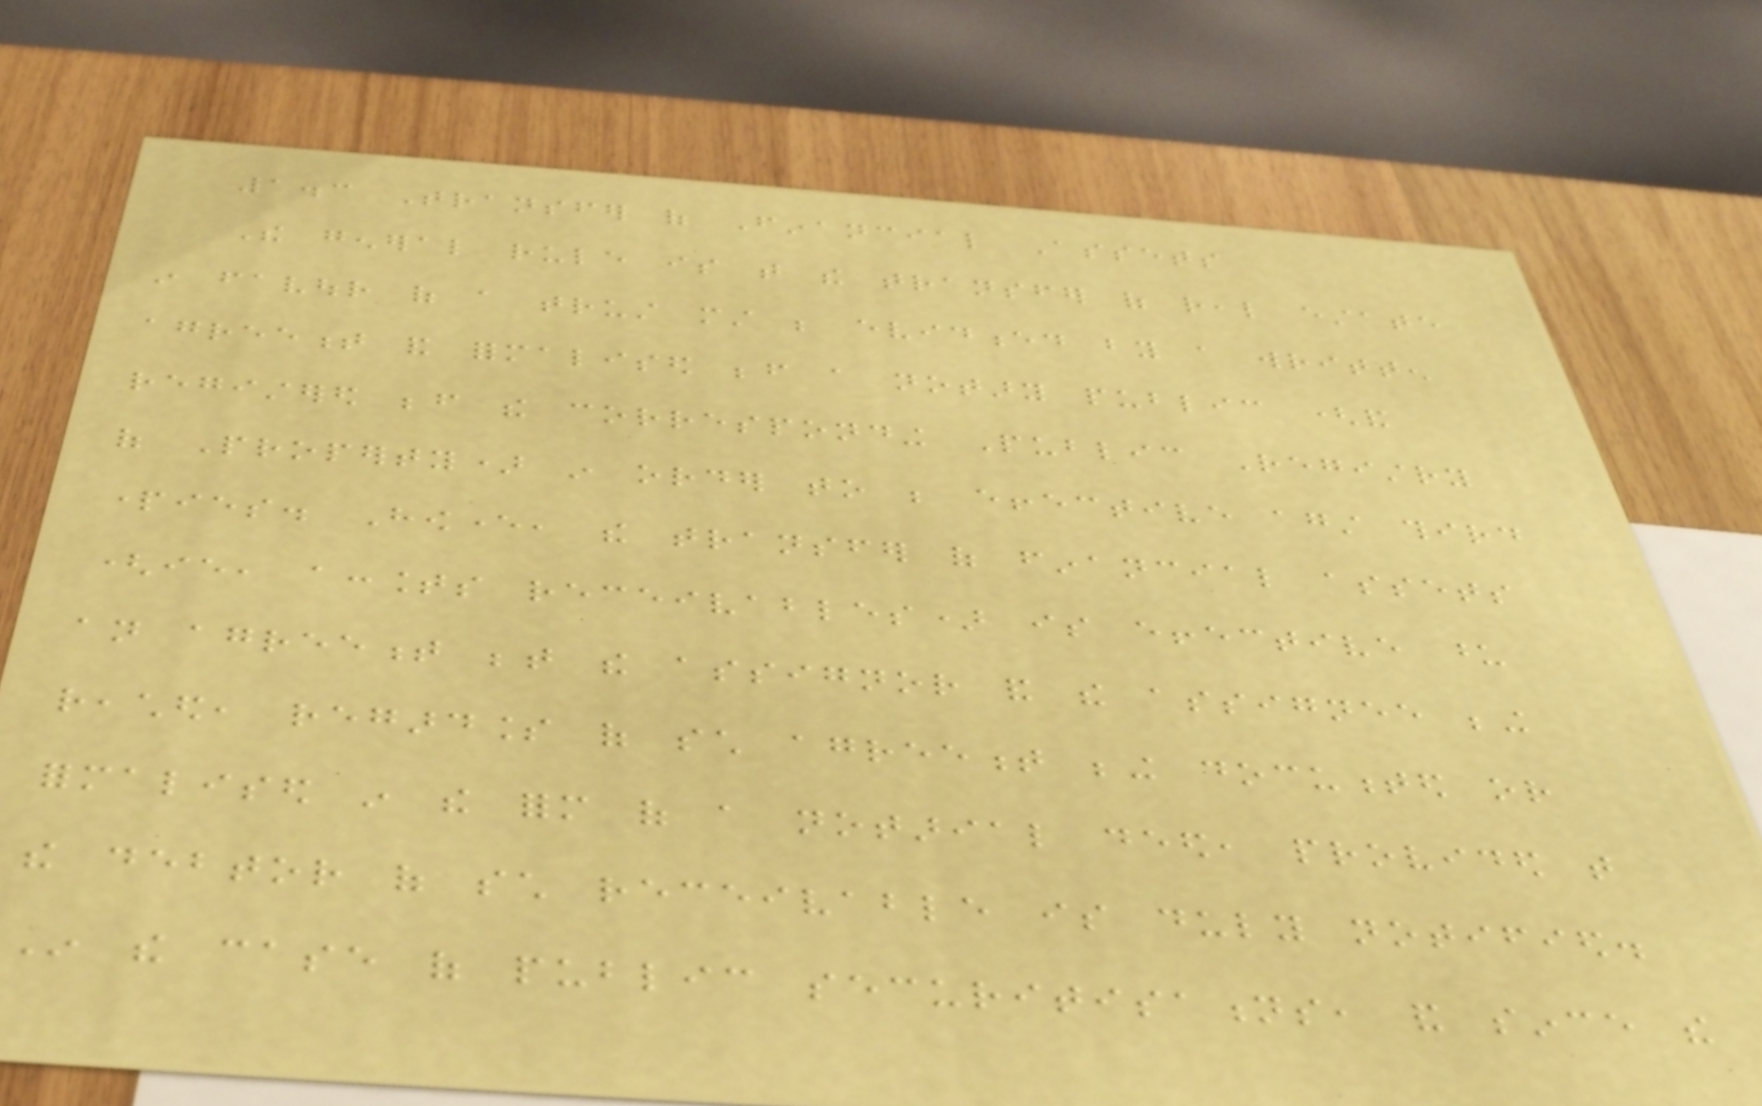1.3 Transfer of Financial Assets
The general rule is that the transfer of real estate
in favour of a trust must be evidenced by a written
agreement and formalised before a notary public (and
registered before the corresponding Public Registry
of Property) in order to be effective against third
parties. However, the transfer of financial assets
(ie, accounts receivables) is effective upon
an agreement between the assignor and the assignee being
reached, regardless of such agreement being documented or
formalised in the form of a notarial deed, provided that
the debtor of such receivable is duly notified.
In the case of public securitisations, and since the
